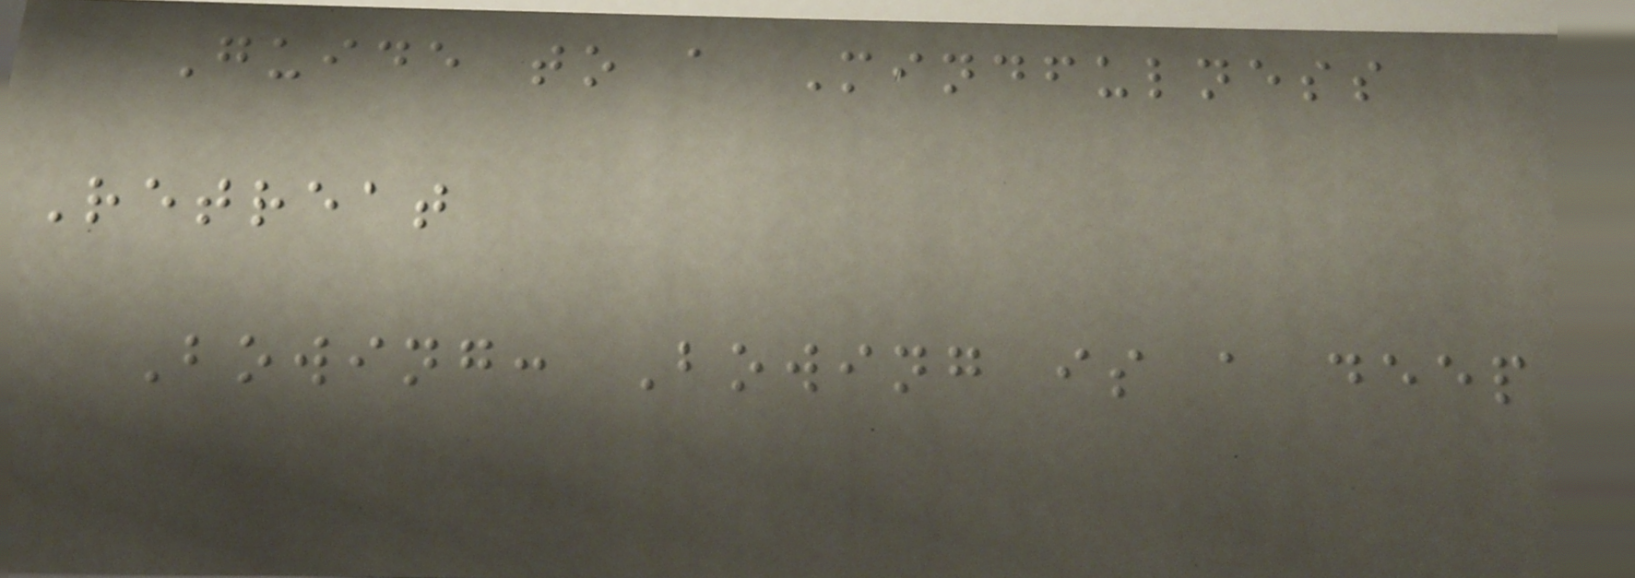Guide to a Mindfulness
Retreat
Bowing: Bowing is a deep
